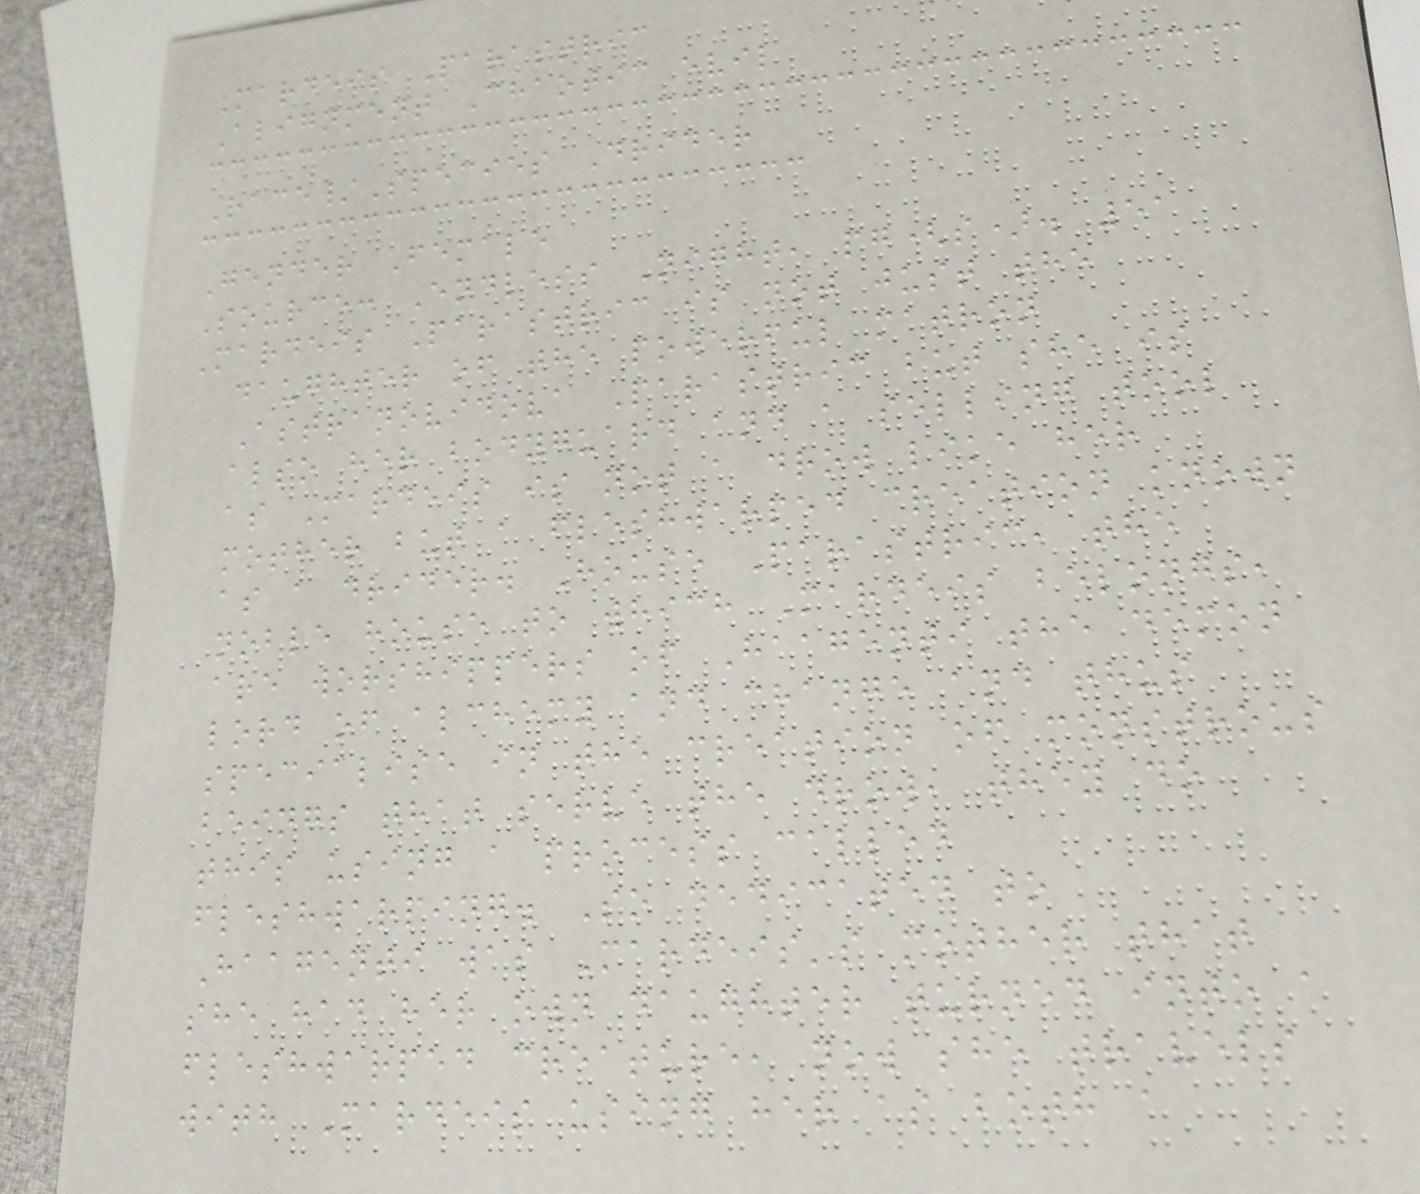Mardeis Parastric
Alignment Chaotic evil
Race/Species Drider
Gender Female
Source: Endless Night, pg(s). 51
Mardeis Parastric is not just the
daughter of the powerful matron
Astranovidova Parastric but she is
also her bodyguard and a selling tool
as Mardeis is not a drow like her
mother but a fleshwarped creation known
as a drider. House Parastric, the
noble house to which Mardeis belongs,
are worshippers of Haagenti the demon
lord of alchemy and change and thus
specialise in the creation of monstrous
beings that serve the drow, they do
this using a process called
fleshwarping. So dedicated to
Haagenti was Mardeis's mother that
she had her own daughter turned into a
fleshwarped creature, now she travels
with Mardeis using her as both a
